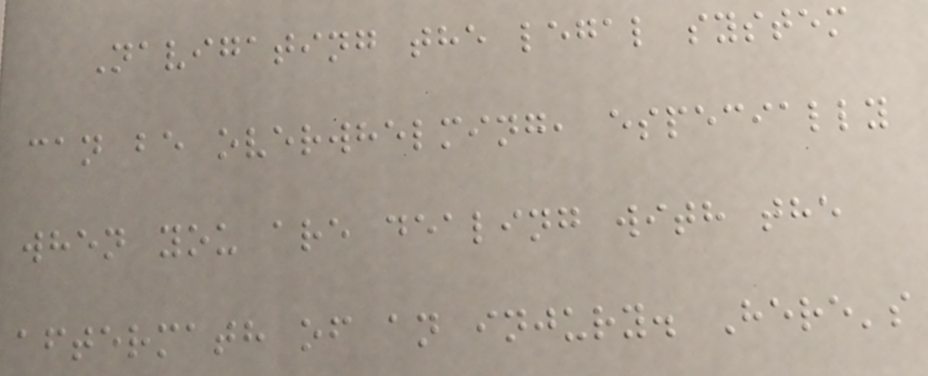Navigating the legal system
can be overwhelming, especially
when you are dealing with the
aftermath of an injury. Here's
